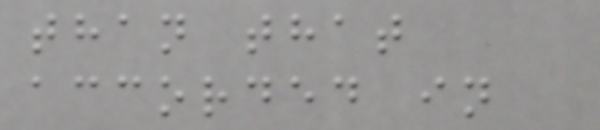than that
accorded in
